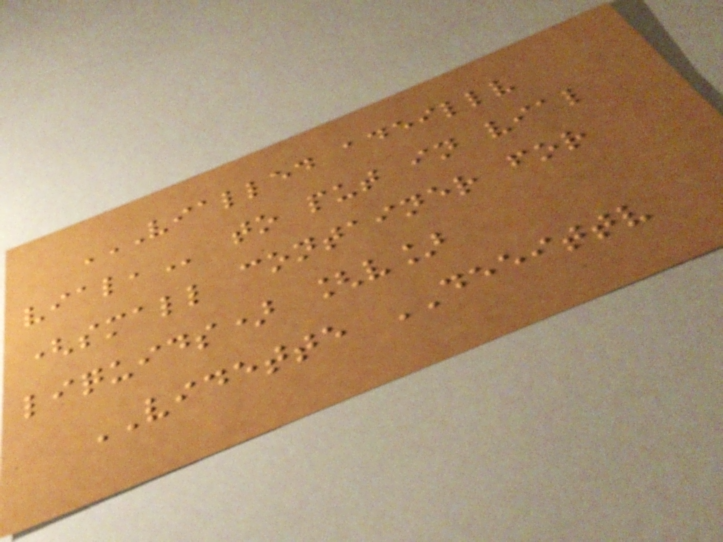VIALLED ADEILLV
VIAL, to put in vial
(small container for
liquids) [v]
VIDETTE DEEITTV
